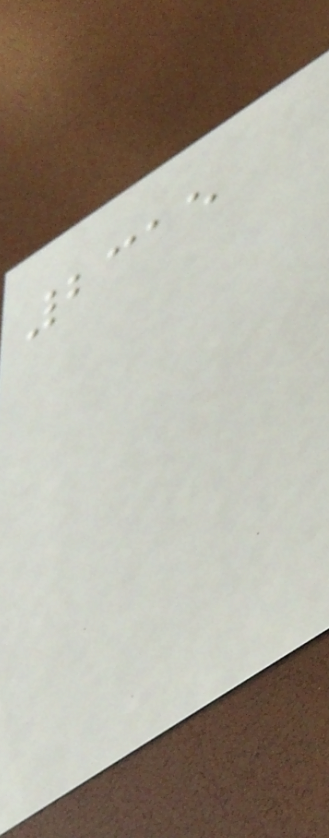2315
